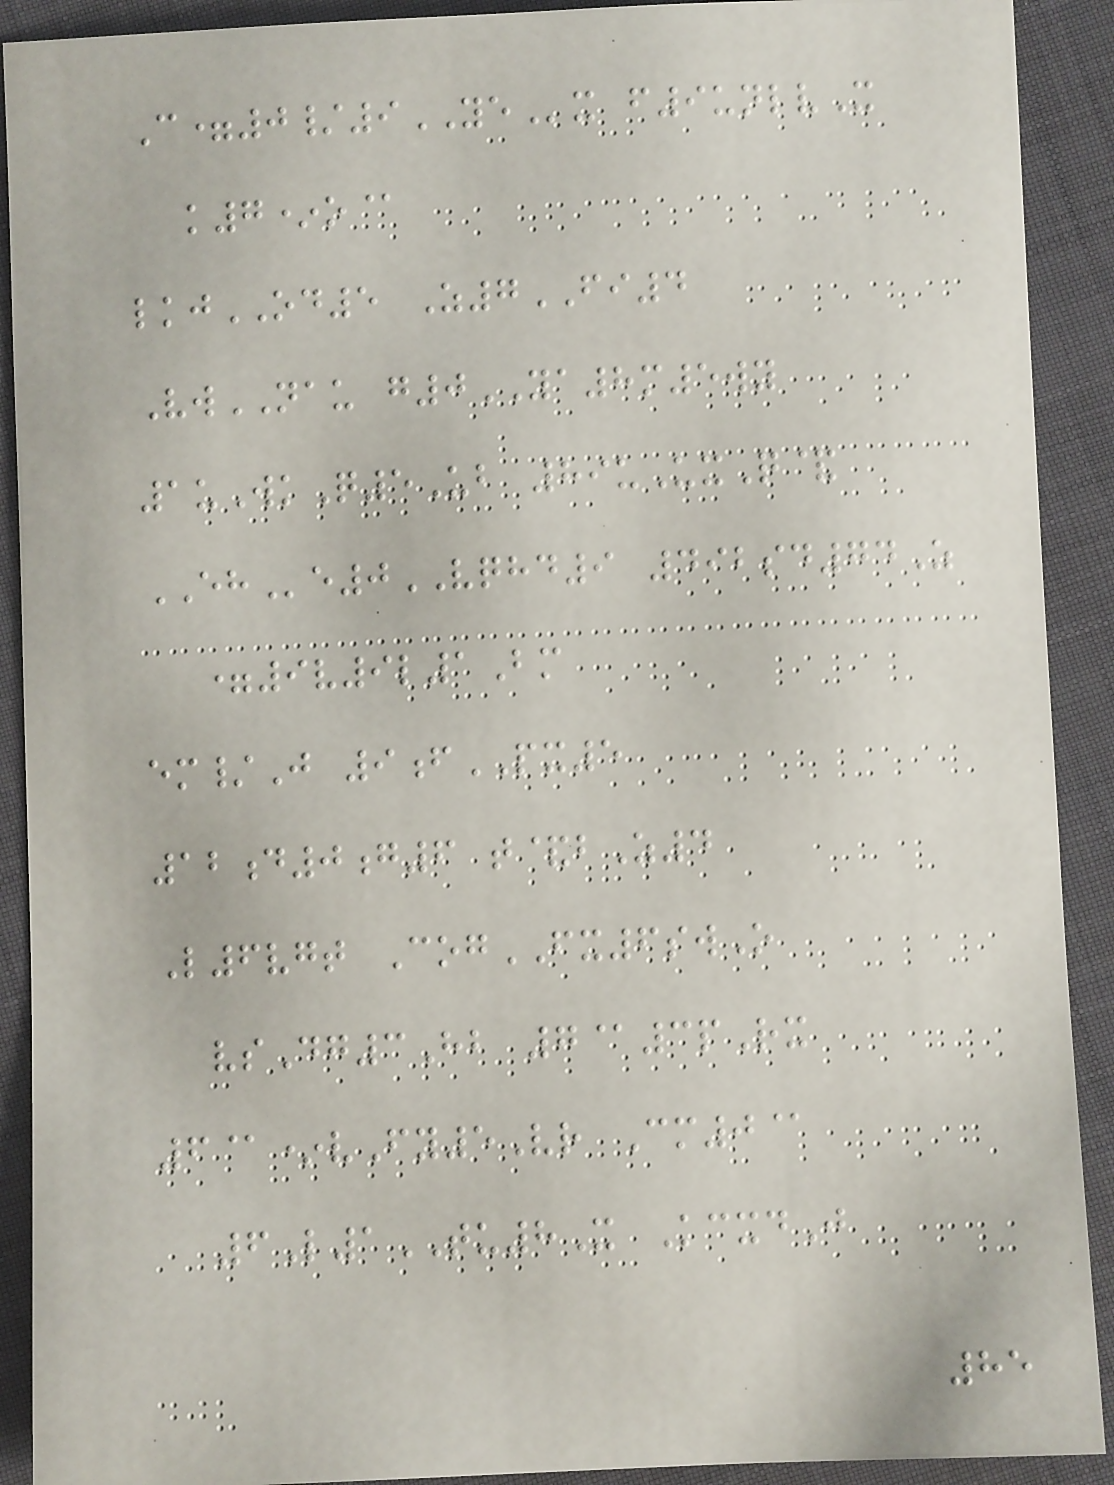C=0/9YEx f9unlvX
k7*o@
lkjOD5 Z7FI4
VwNAU g0YA8m5wy
1uWkQ5Ub 89uUxQ&
EHe0VQHD9 492sd74Z
=9v9l1Bm
em/J 9fPX5
12d0g6 t&bZ4
L6vgt CogFX6swO
vsDg3Hb 7@3pRx
6@*vFy5Vr Cm0@
6L1TU8X KcxdJ
85
